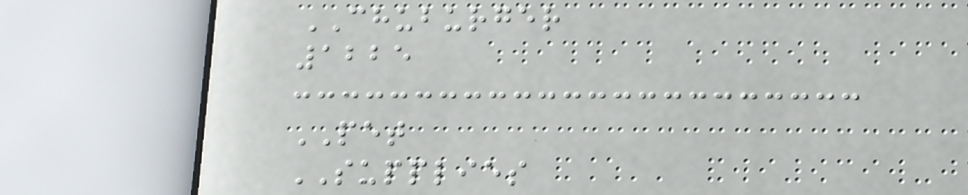CHUBURGER
1225
PET
SUPPLIES
